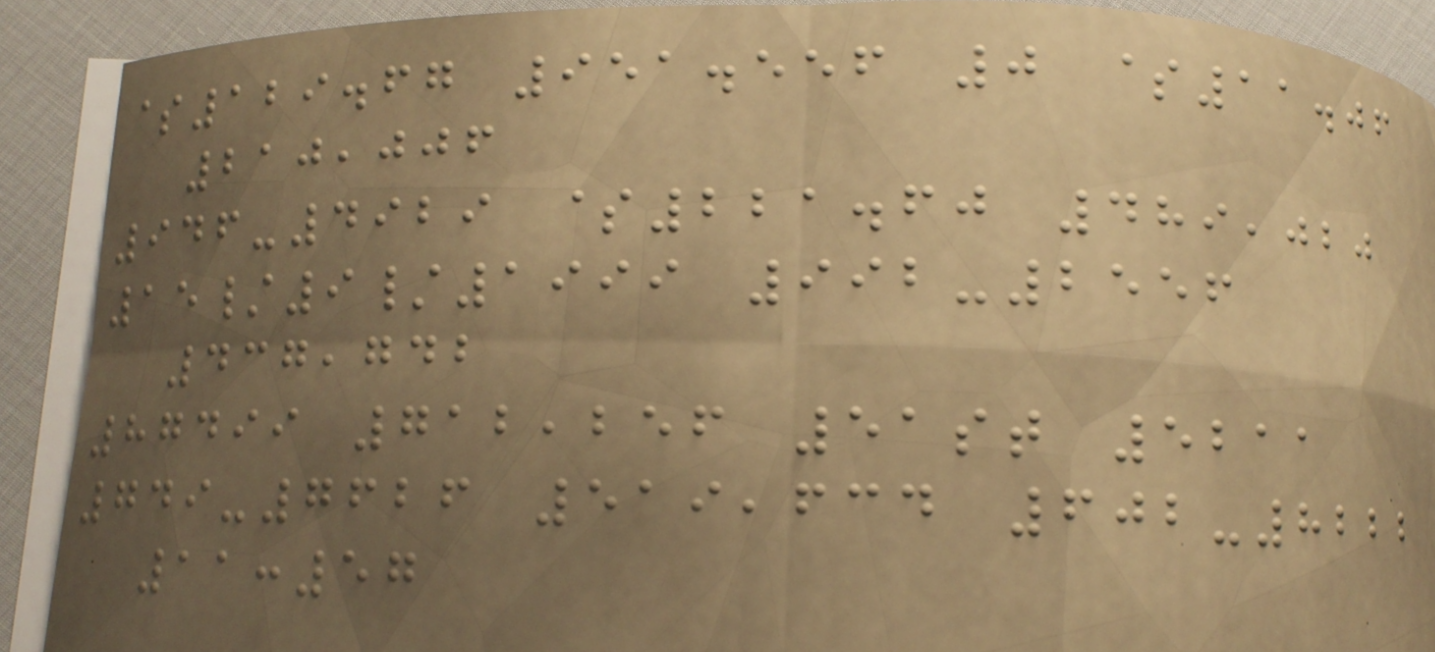$129.67 951.556 0 $11.06
210,006
946-4929 $221.60 489,020
15/9/1999 992-2556
437,742
87499 712,256 51st 5211
749-7626 519,634 602-8222
11:57
